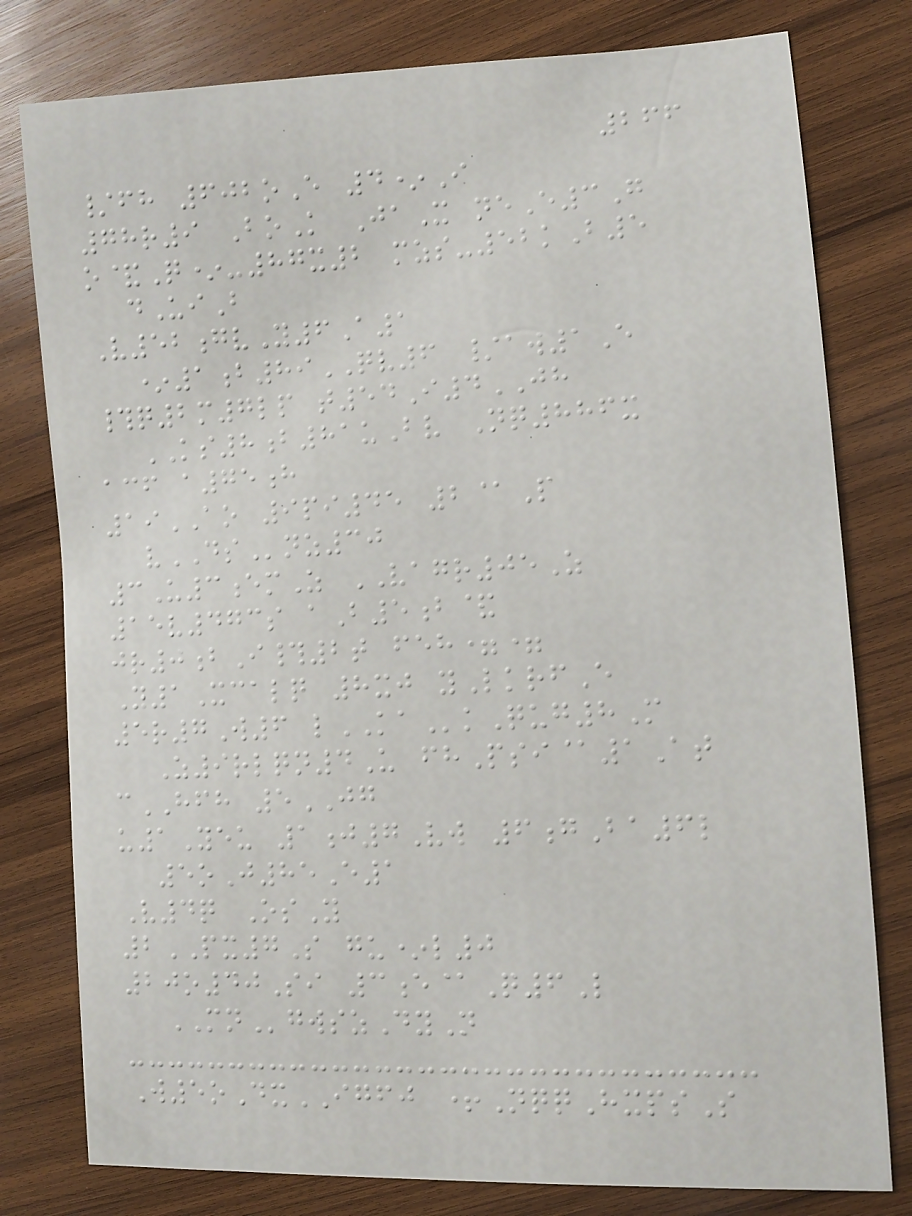266
/fh 602oE 4*I
78r9 BoK JaX neE3G
o&Q*-87x2 mzs-52kB5
dUiB
V52gvY6A1
*1b89QV6 /aw1E
#q2m7lp t54I4JH
KS8b81uBv Nq886x
acf a75h
19AO 9pi45 2@P
vDSnz30
3U3emZ VAGR05Z
15v473s aB5b&
jr0bI#2t feh==
Y1Xcalq 8xj yLkrfE
5r7W6 lKAkQug8M
Z9rlqn4U fhPsi@1At
cHFH 5JG
u1Yeu 1j7Vw 6gBa6l
5oJ85E1
V4q OsY
2PX7S gu*l0
20o40Si 3e@Q6L
MNgwszDyN
W5oDxIGFJ +NqqHxpsS
